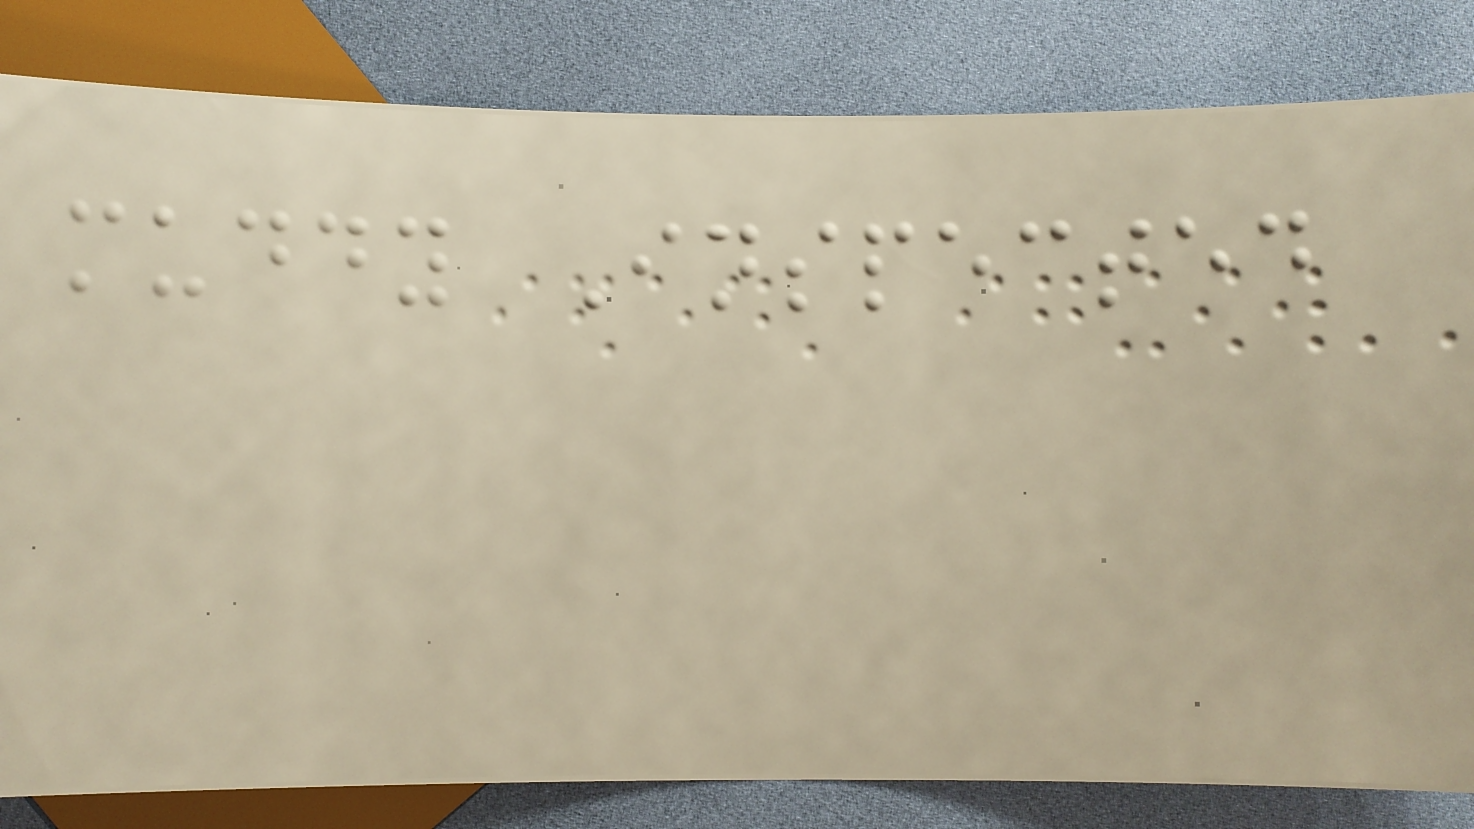muddy Inspected
